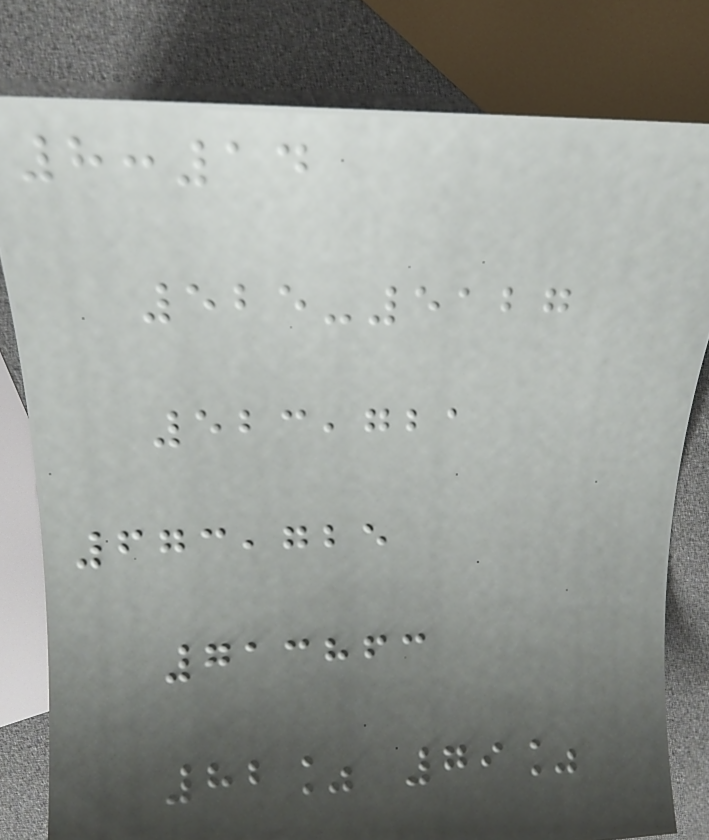8:14
525-5127
523,721
673,725
713863
82% 79%
